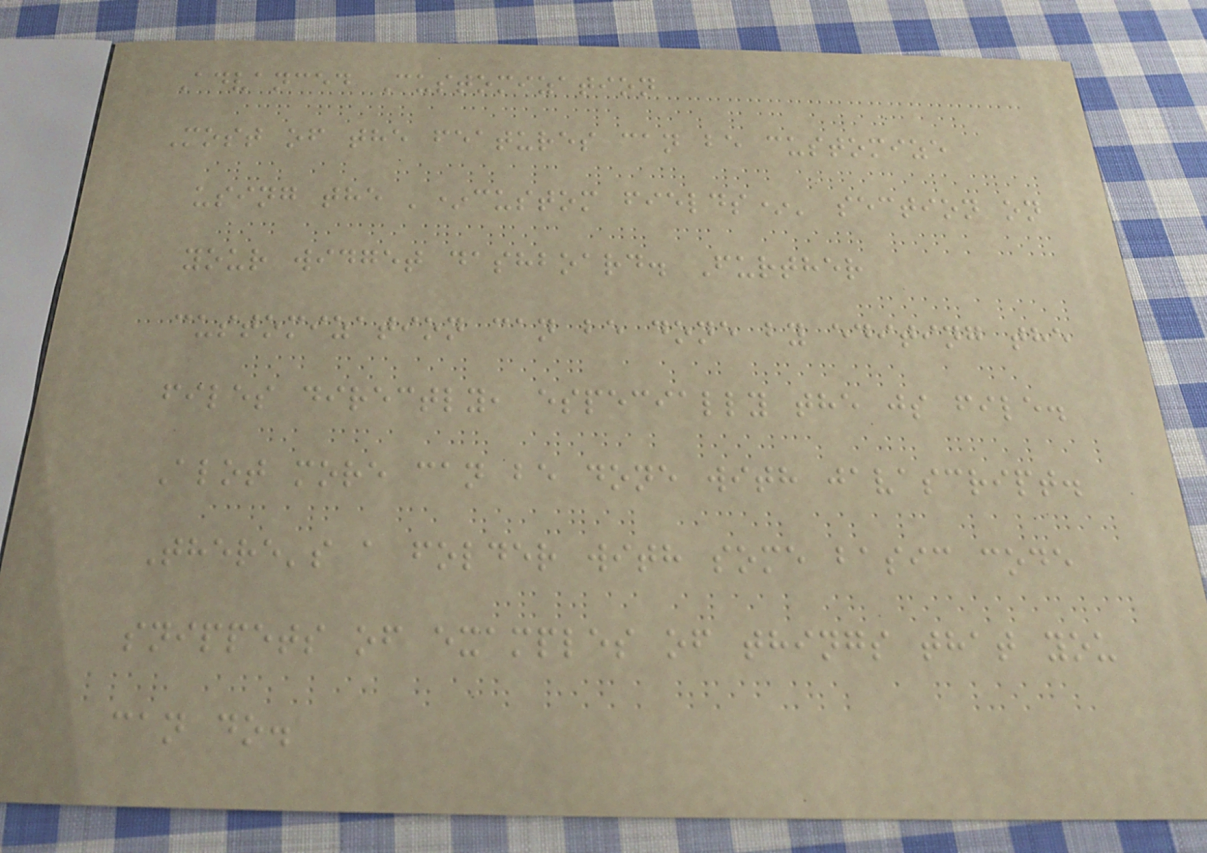Advanced Customization
Most of the features can be customize
using the '*custom fields*' section on
your widget dashboard. Further
customization can be done by editing the
files directly, especially the js file.
Alot more can be done with javascript.
There's a folder with some basic code
snippets of examples of things that you
can do.
